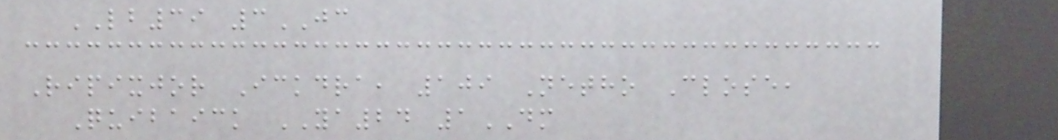LB39 3JC
Ripixjor Ickdra, 109 Netho Close,
Quibaick YA24 1DM
